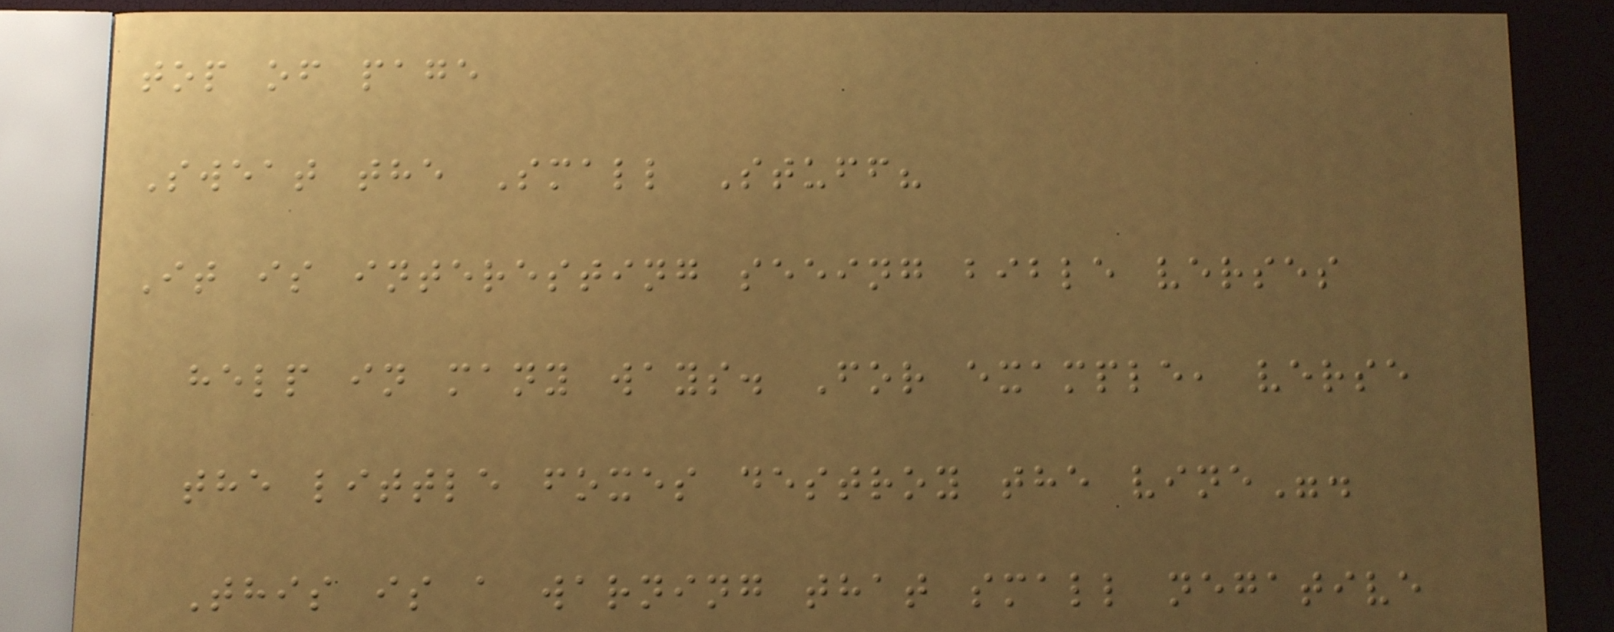top of page
Sweat the Small Stuff?
It is interesting seeing bible verses
help in many ways. For example, verse
the little foxes destroy the vine".
This is a warning that small negative
